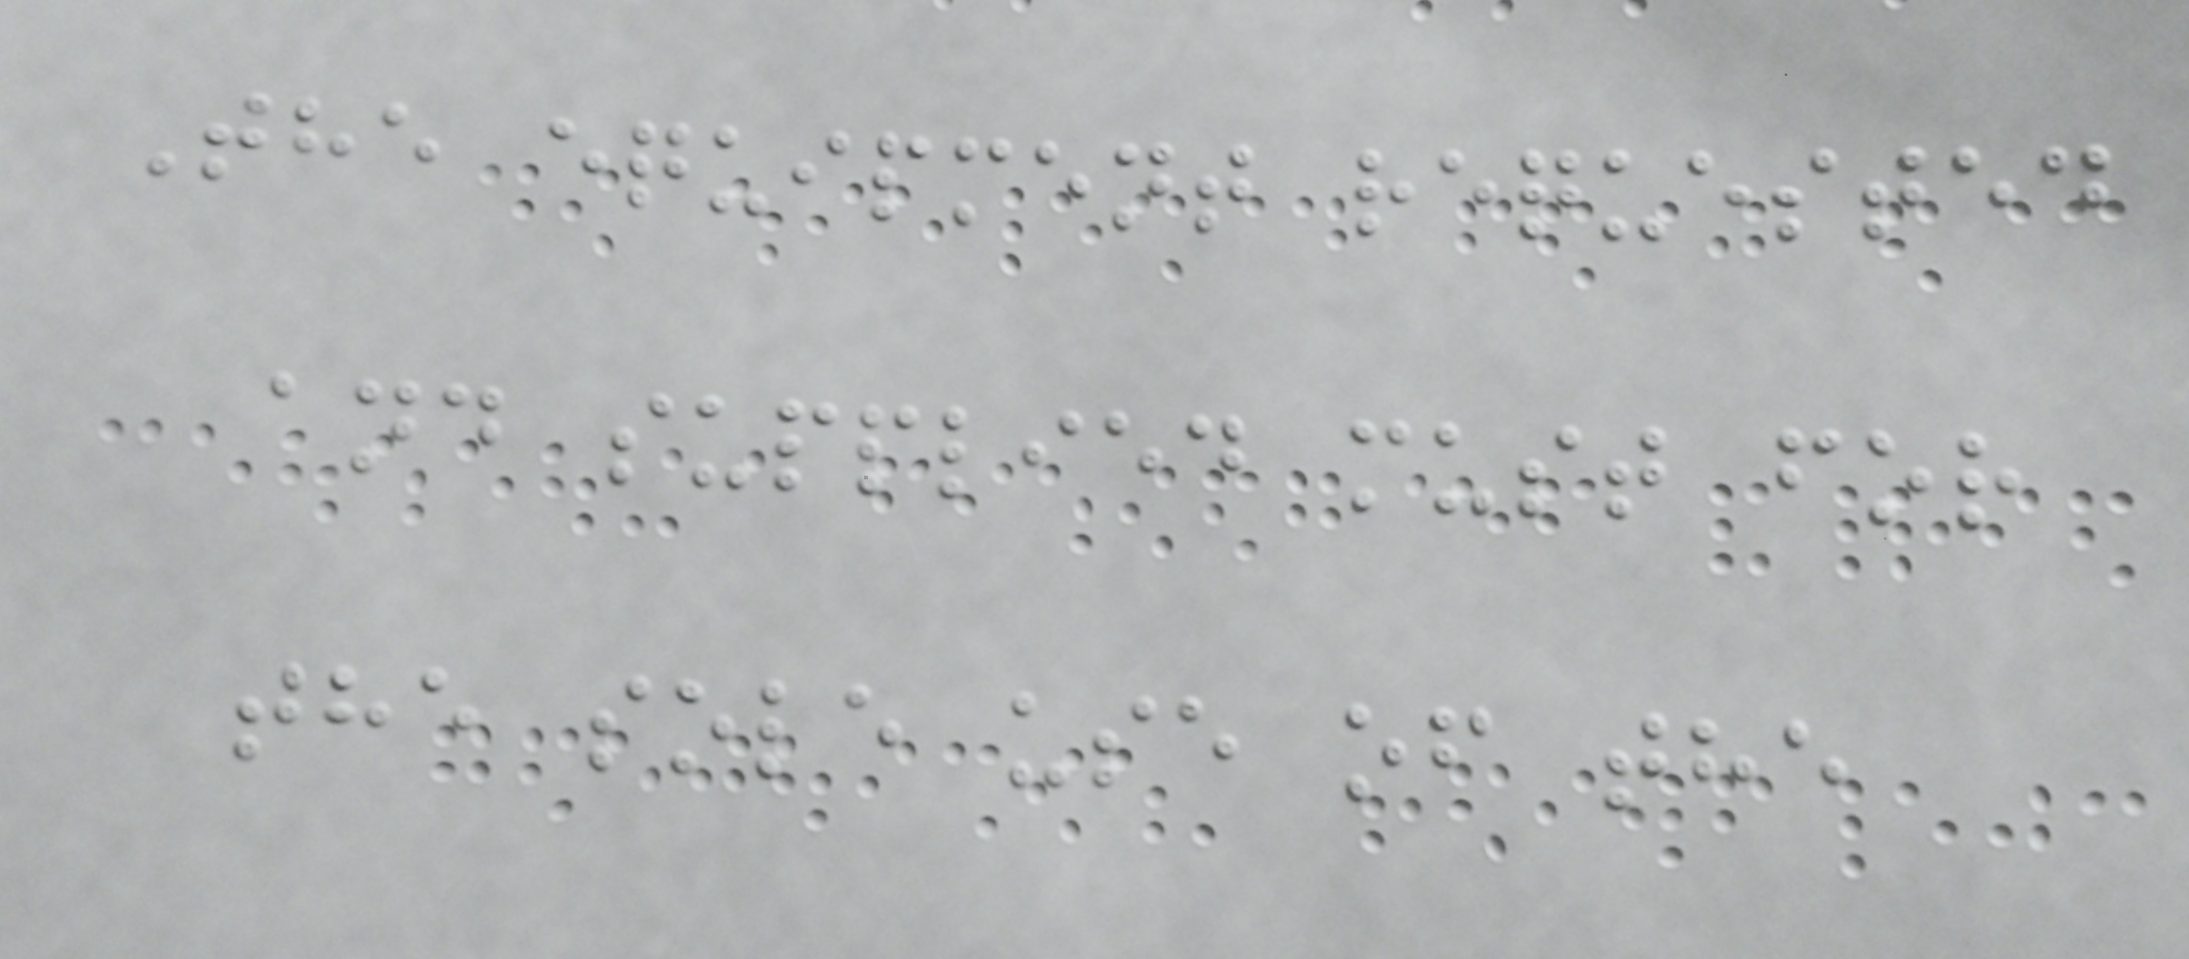The equipment requested
and supplied must for
the sole use of the
